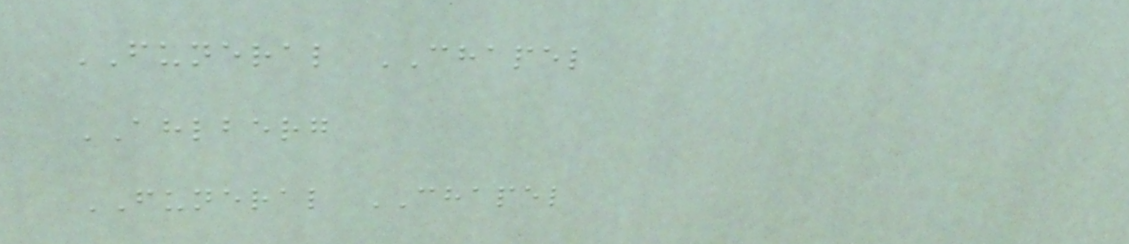FUNERAL CHAPEL
AHLBERG
FUNERAL CHAPEL
